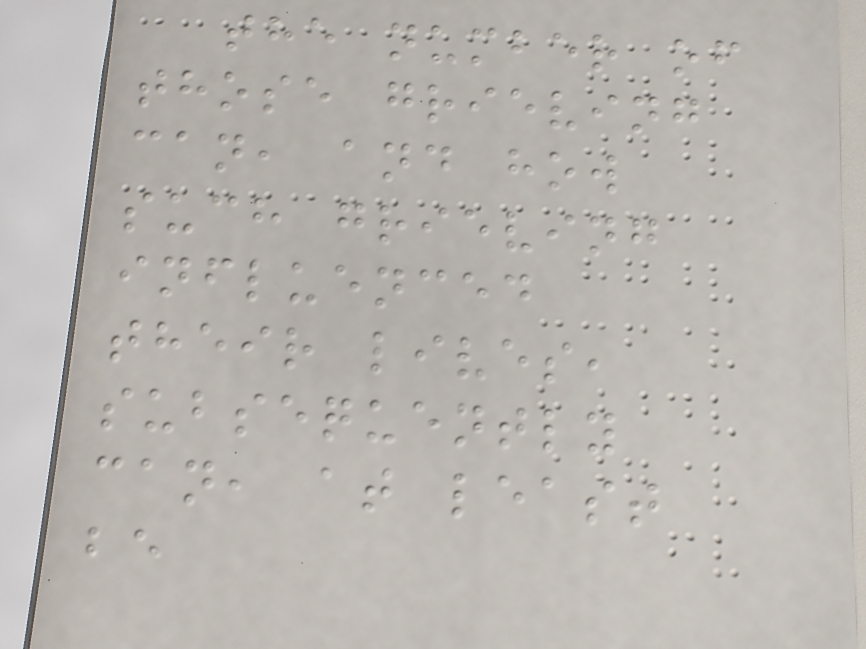the number of
those grieving
can, and how
such grieving
influenced
their lives,
subsequently
can, at least
be
